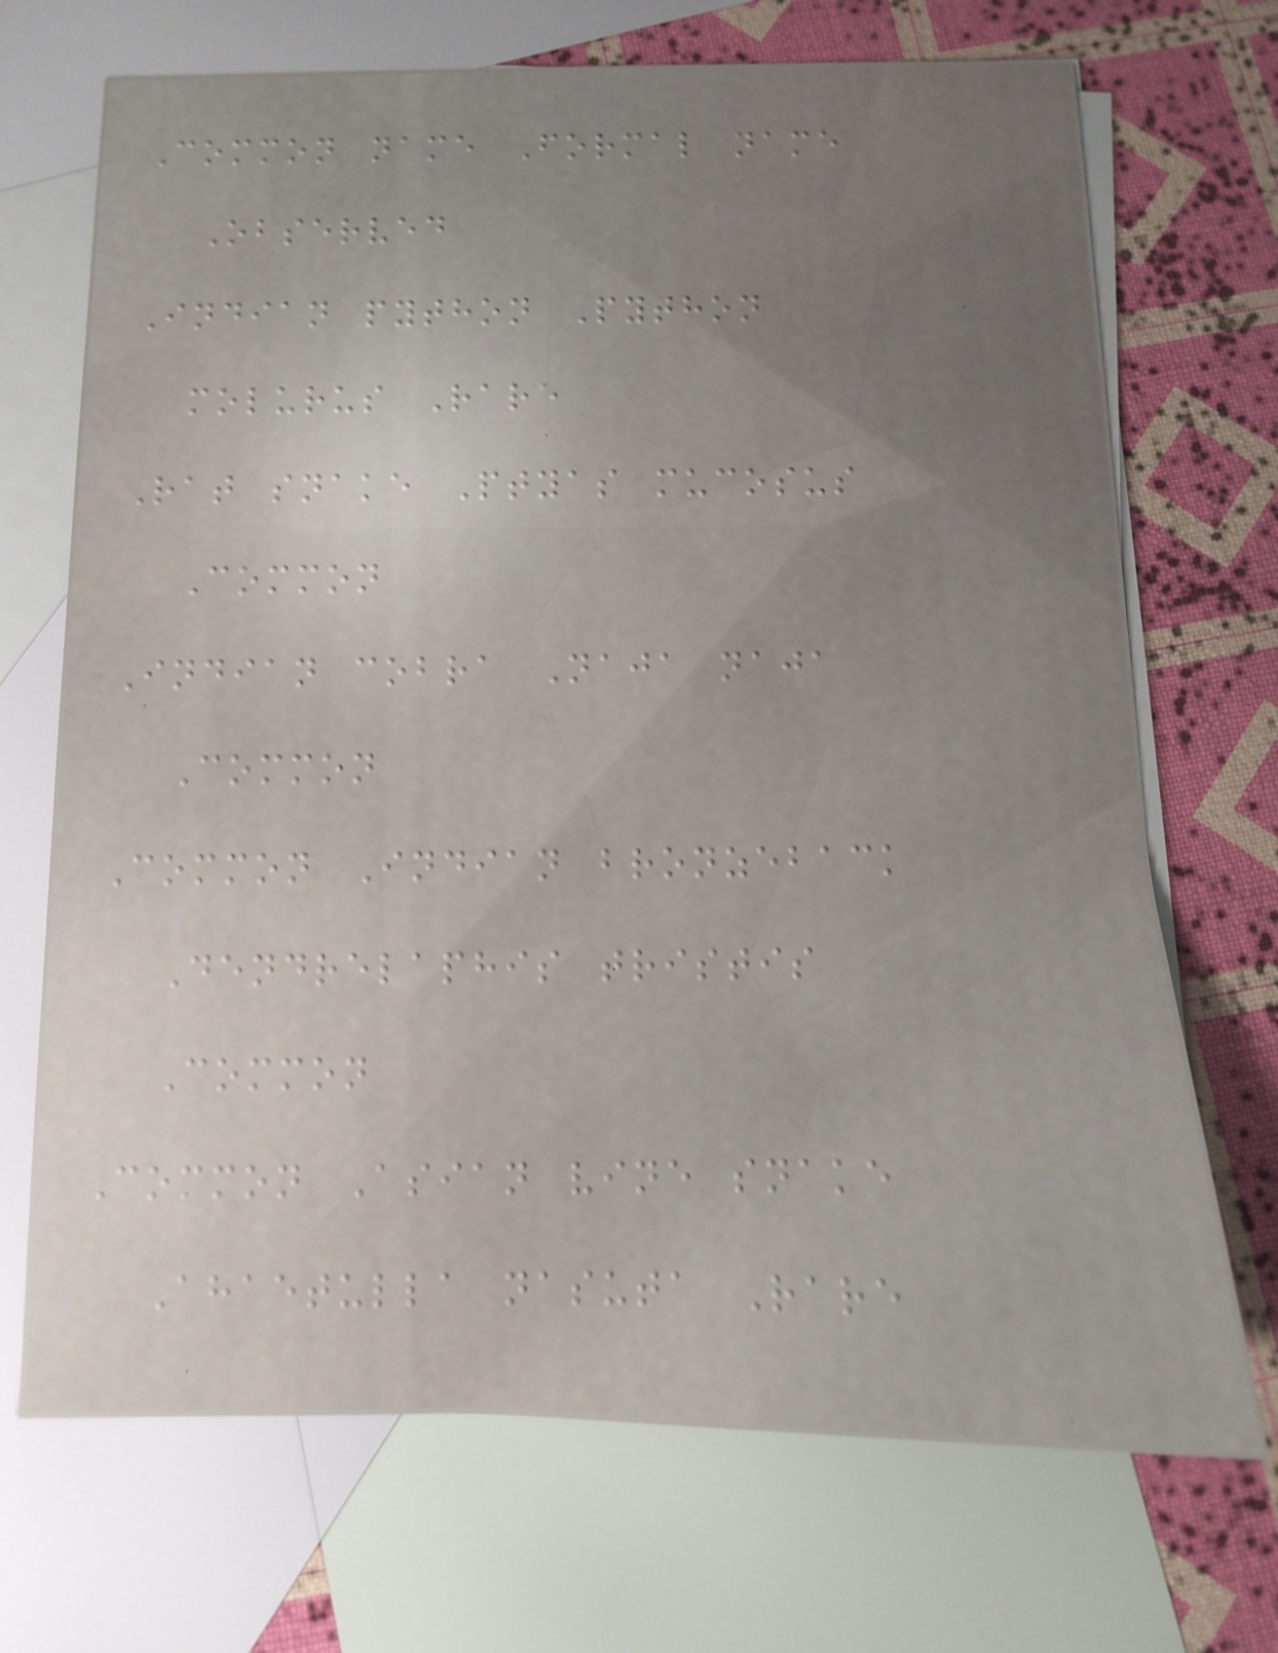Common name Formal name
Observed
Indian python Python
molurus Rare
Rat snake Ptyas mucosus
Common
Indian cobra Naja naja
Common
Common Indian bronzeback
Dendrelaphis tristis
Common
Common Asian vine snake
Ahaetulla nasuta Rare
